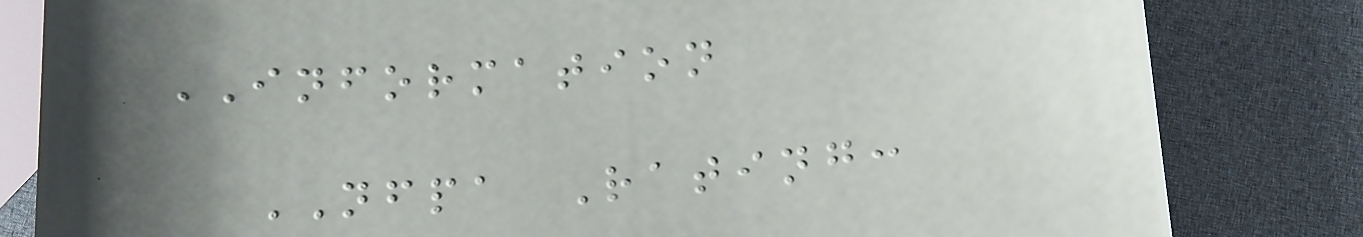INFORMATION
NFPA Rating:
